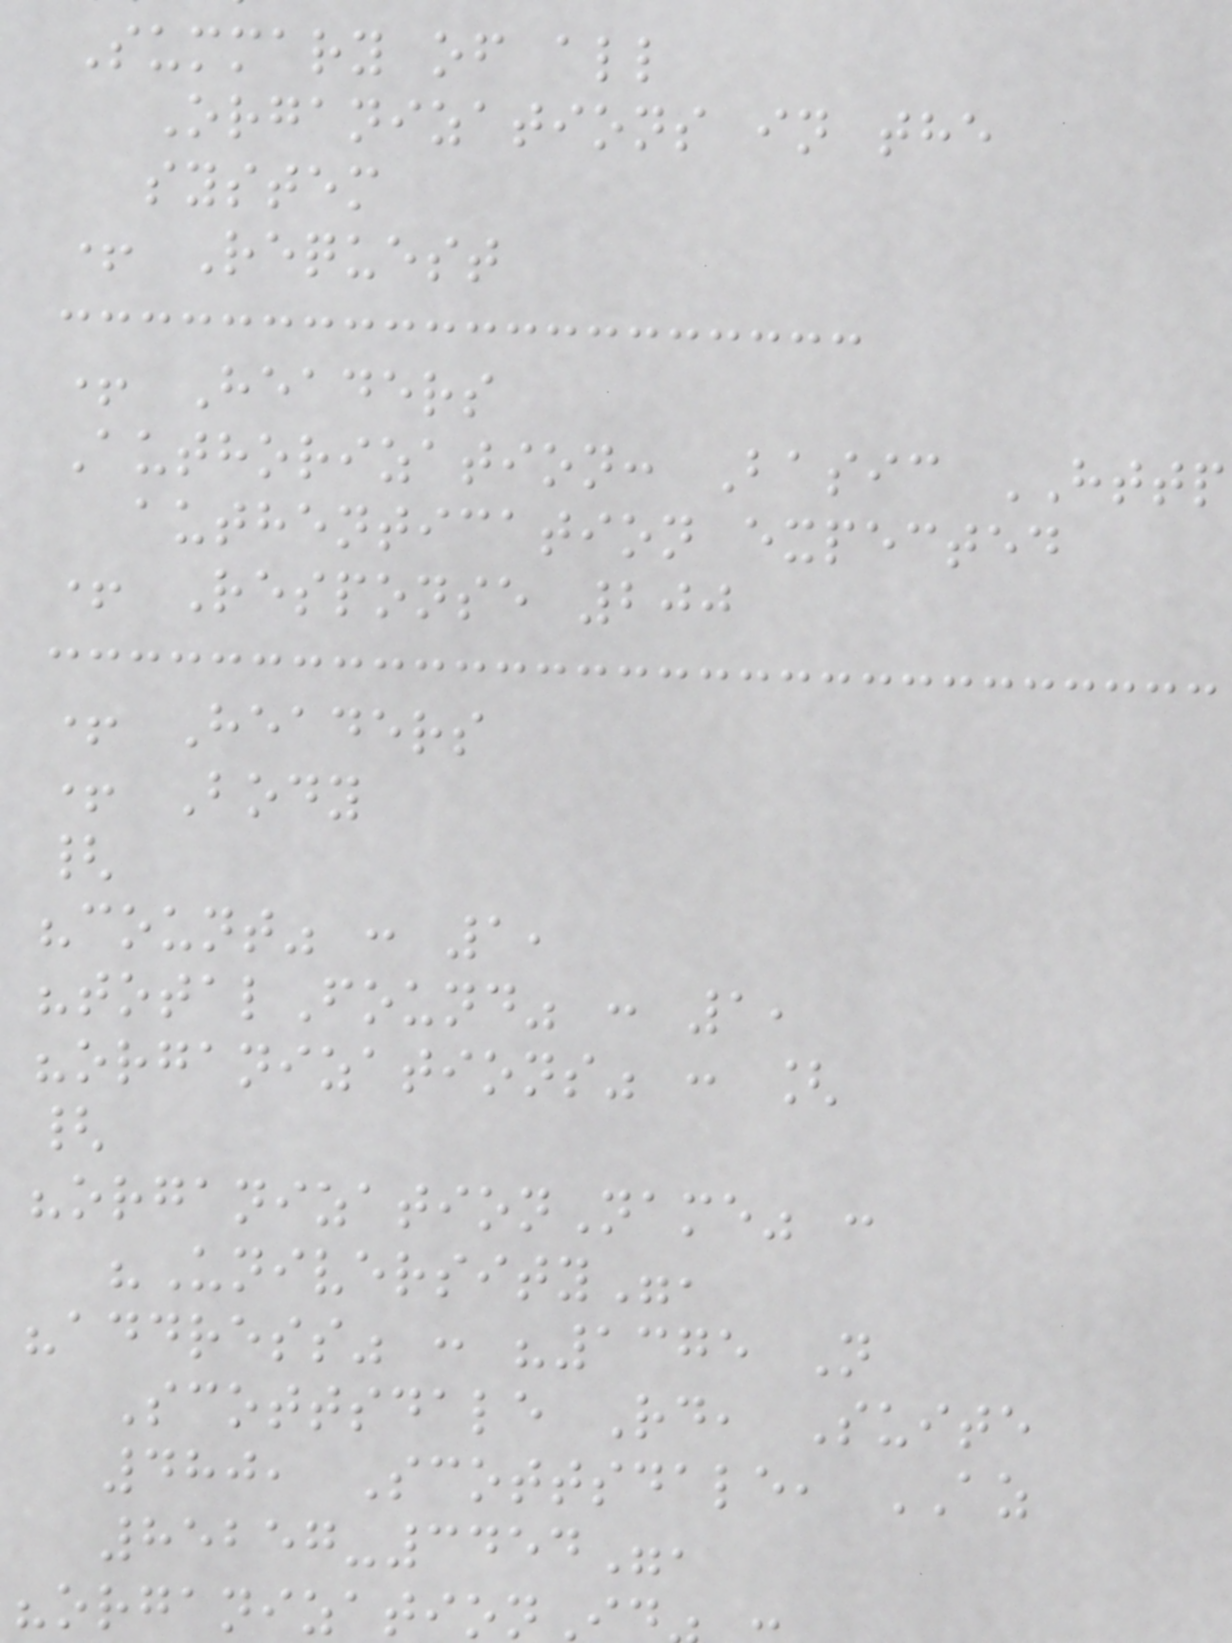Summary of all
Organizations in the
system
+ Request
+ Headers
Authorization: Basic HTTP
authentication expected
+ Response 200
+ Headers
+ Body
{
"count" : 1,
"totalFound" : 1,
"organizations" : [
{
"organizationName" :
"University",
"address" : "1375 N
Scottsdale Rd, Suite
480, Scottsdale, AZ
85257-3454",
"organization
